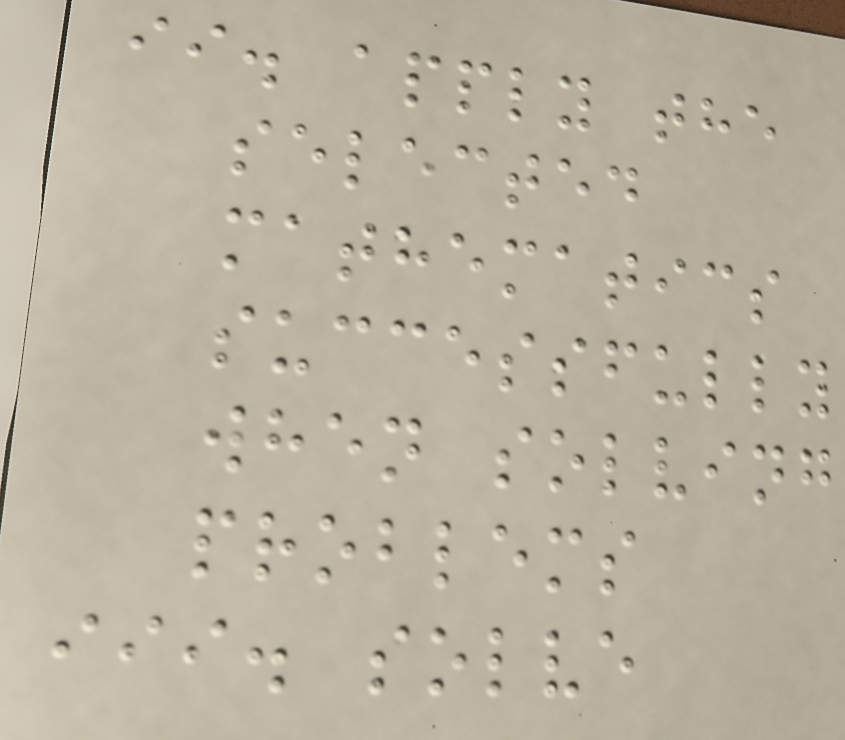ii. apply the
selected
mathematics
successfully
when solving
problems
iii. solve
